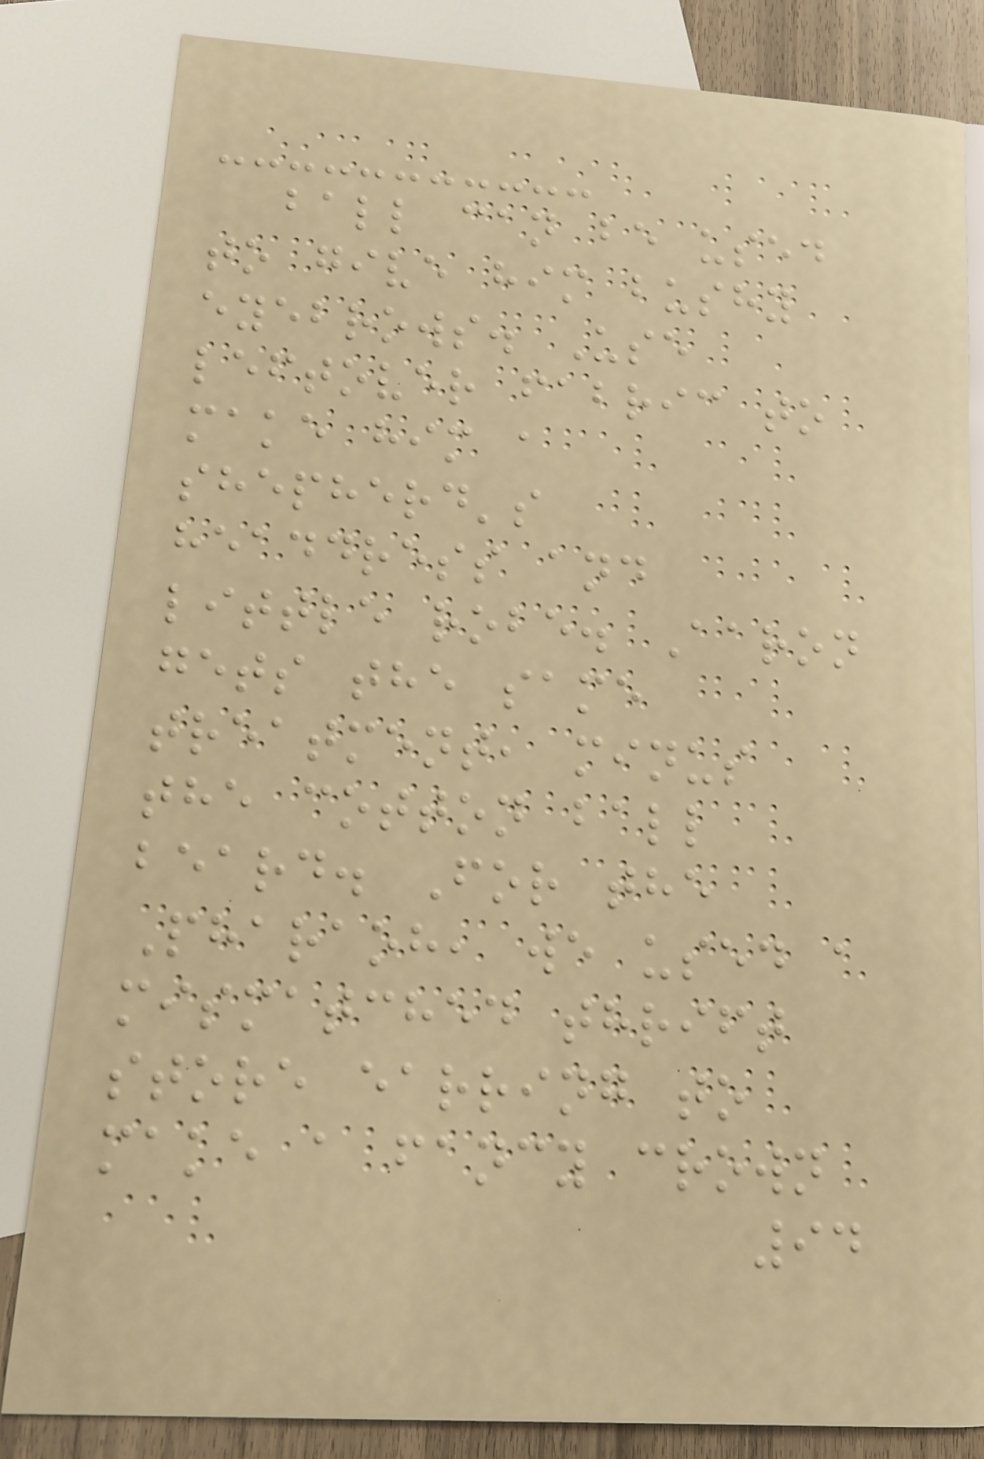ball can be used
to give him bushy
eyebrows. Use
leftover fabric to
make him a
shepherd's
headdress and
little robe. Aaron
gets the same
treatment, minus
the cotton ball
beard. For the
Pharaoh, we used a
mismatched thrift
store earring to
make a fancy crown
94
